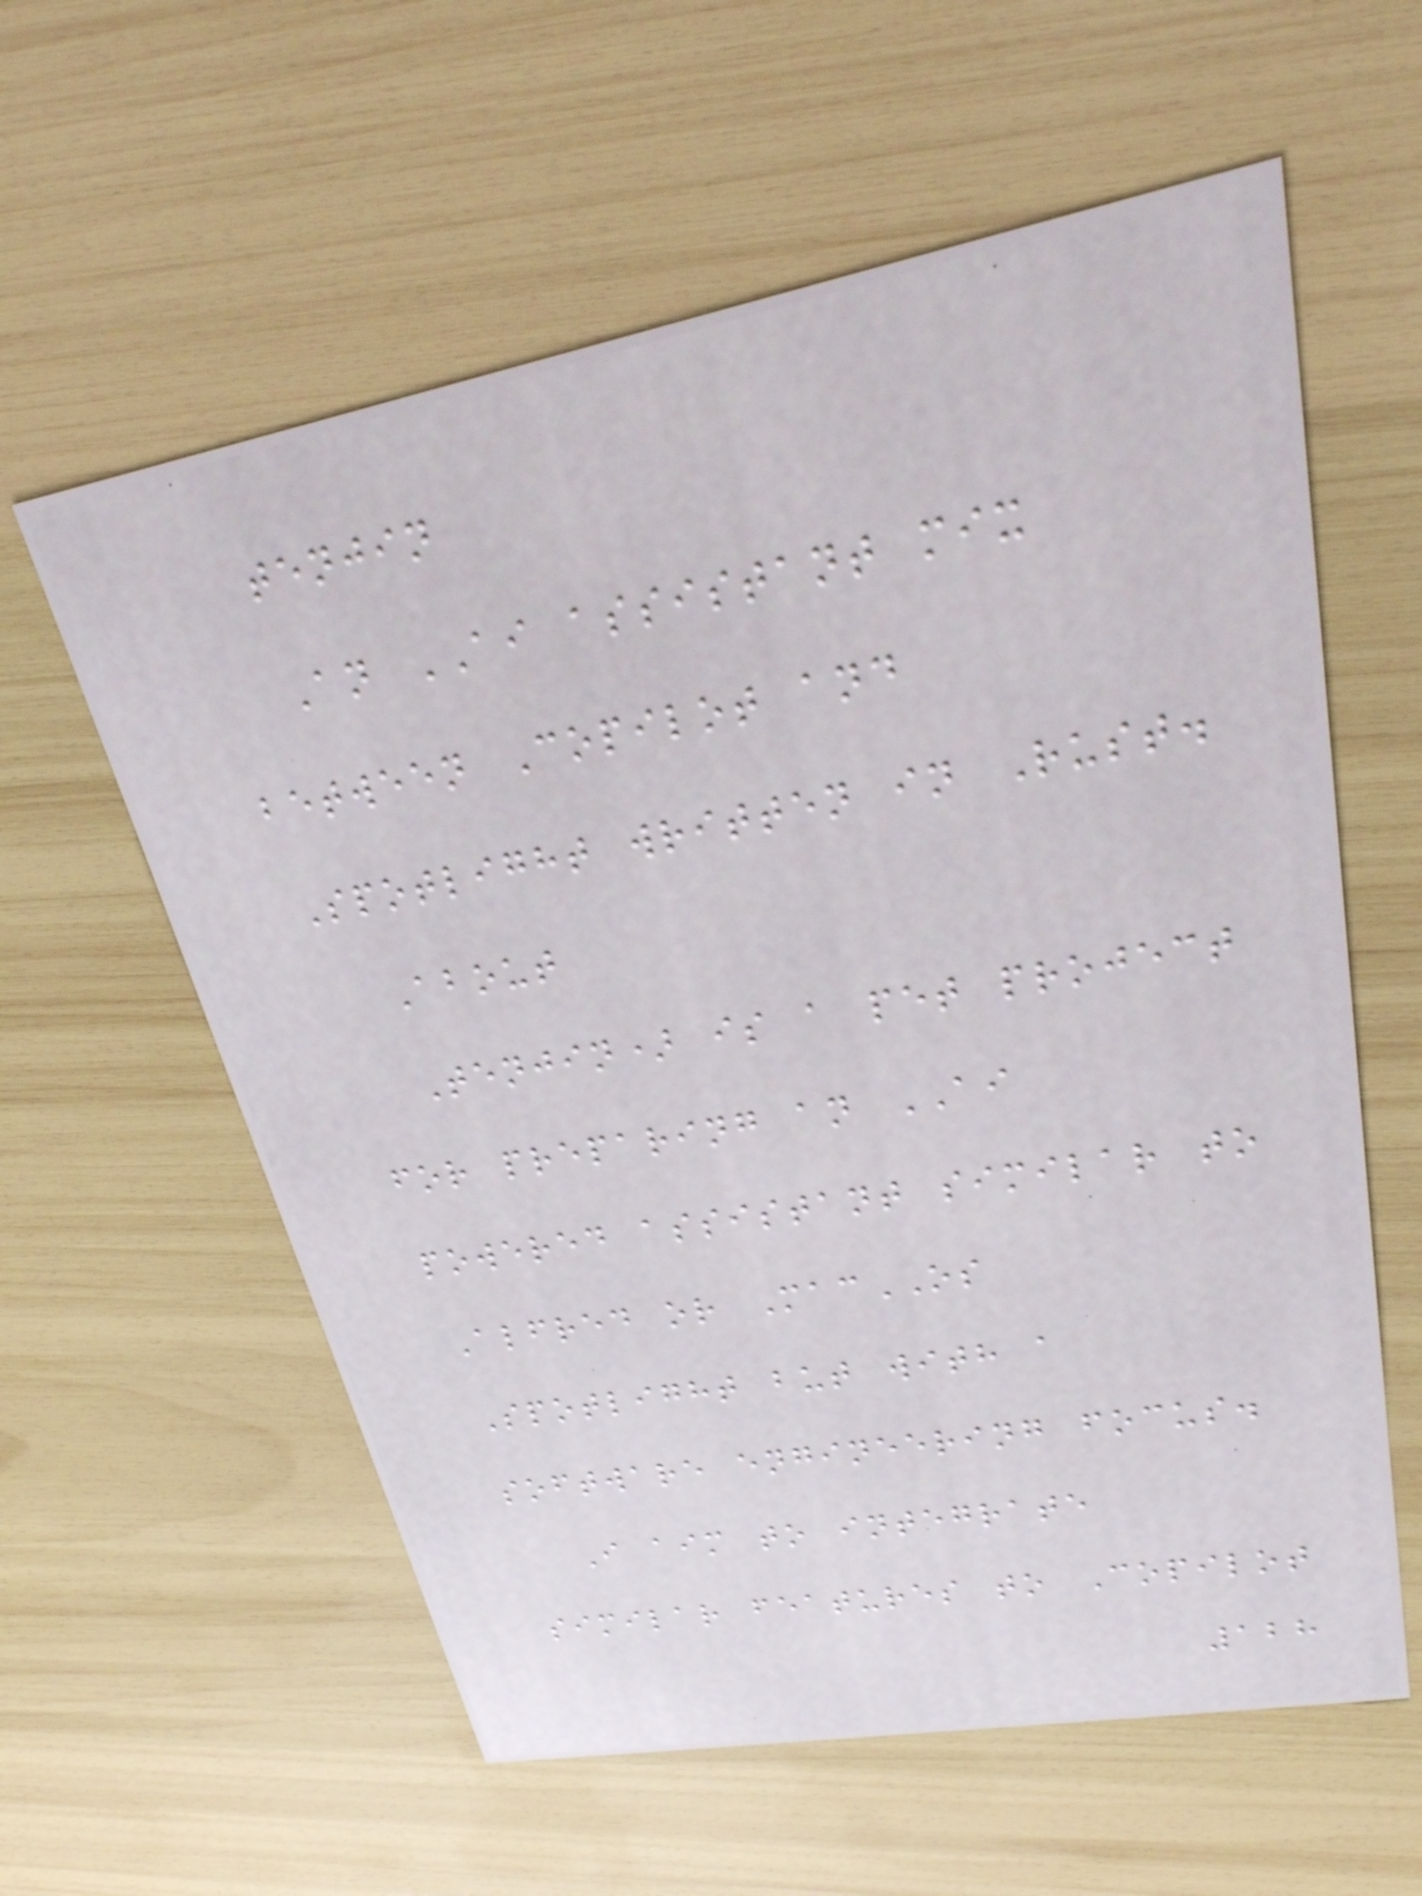tenjin
An AI assistant mix
between Copilot and
Spotlight written in Rust.
About
Tenjin) is a pet project
for preparing an AI
powered assistant similar to
Alfred or MacOS
Spotlight but with a
software engineering focus.
I aim to integrate
similar features to Copilot
128
